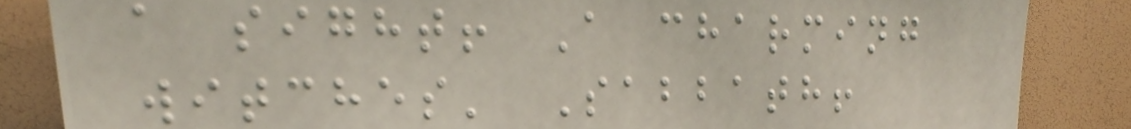a sight! A charming
witches' Sabbath!
